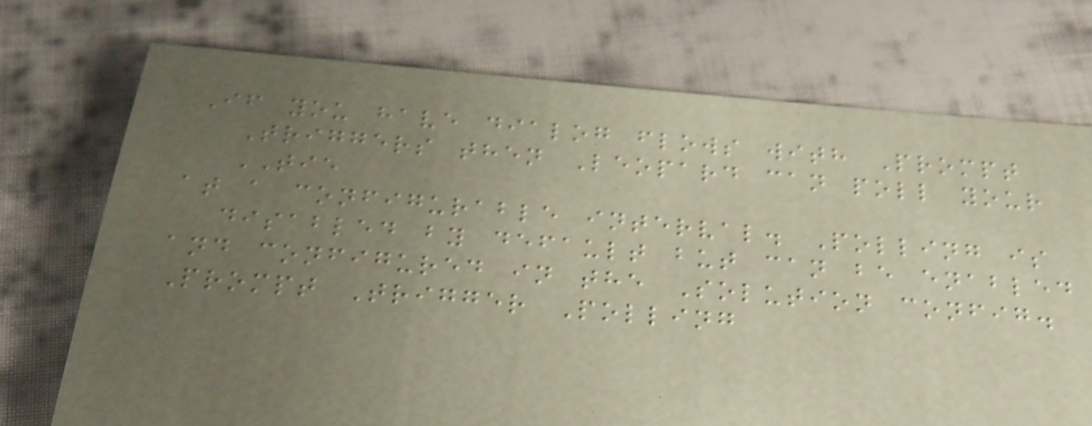If you have dialog flows with Prompt
Triggers then Leopard can poll your
TIE
at a configurable interval. Polling is
disabled by default but can be enabled
and configured in the Solution config.
Prompt Trigger Polling
